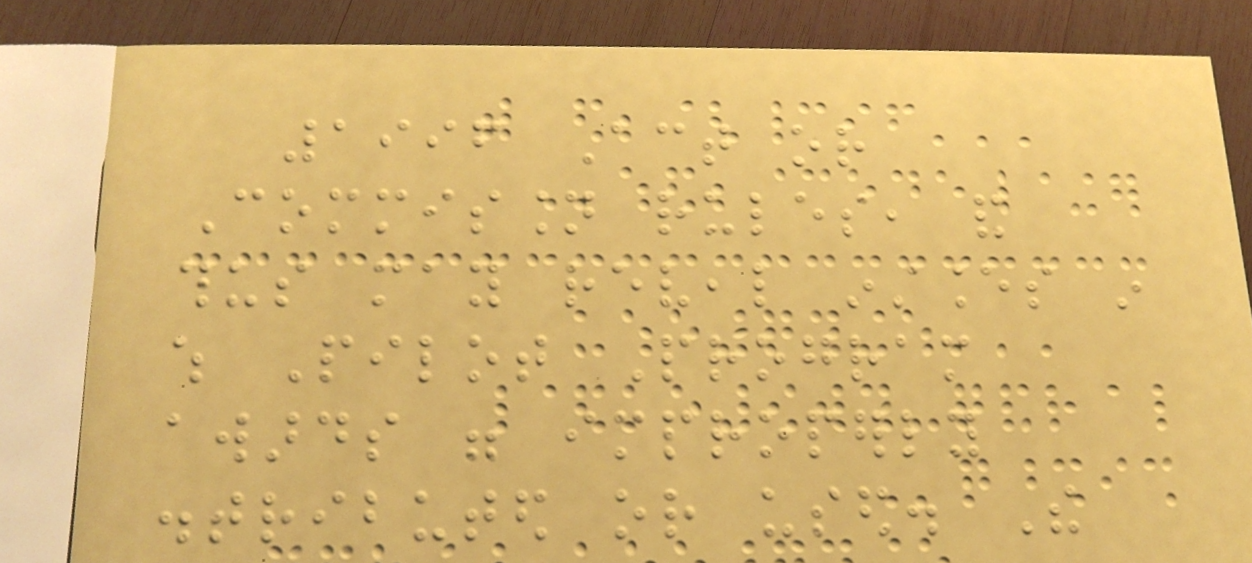1996 Act or
Commission rules, and
thus may reveal instances in
which Pilot Program
awards were improperly
distributed or used. The
